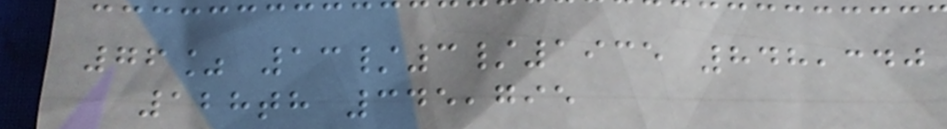76% 13/3/1935 848,340
128th 345,795
